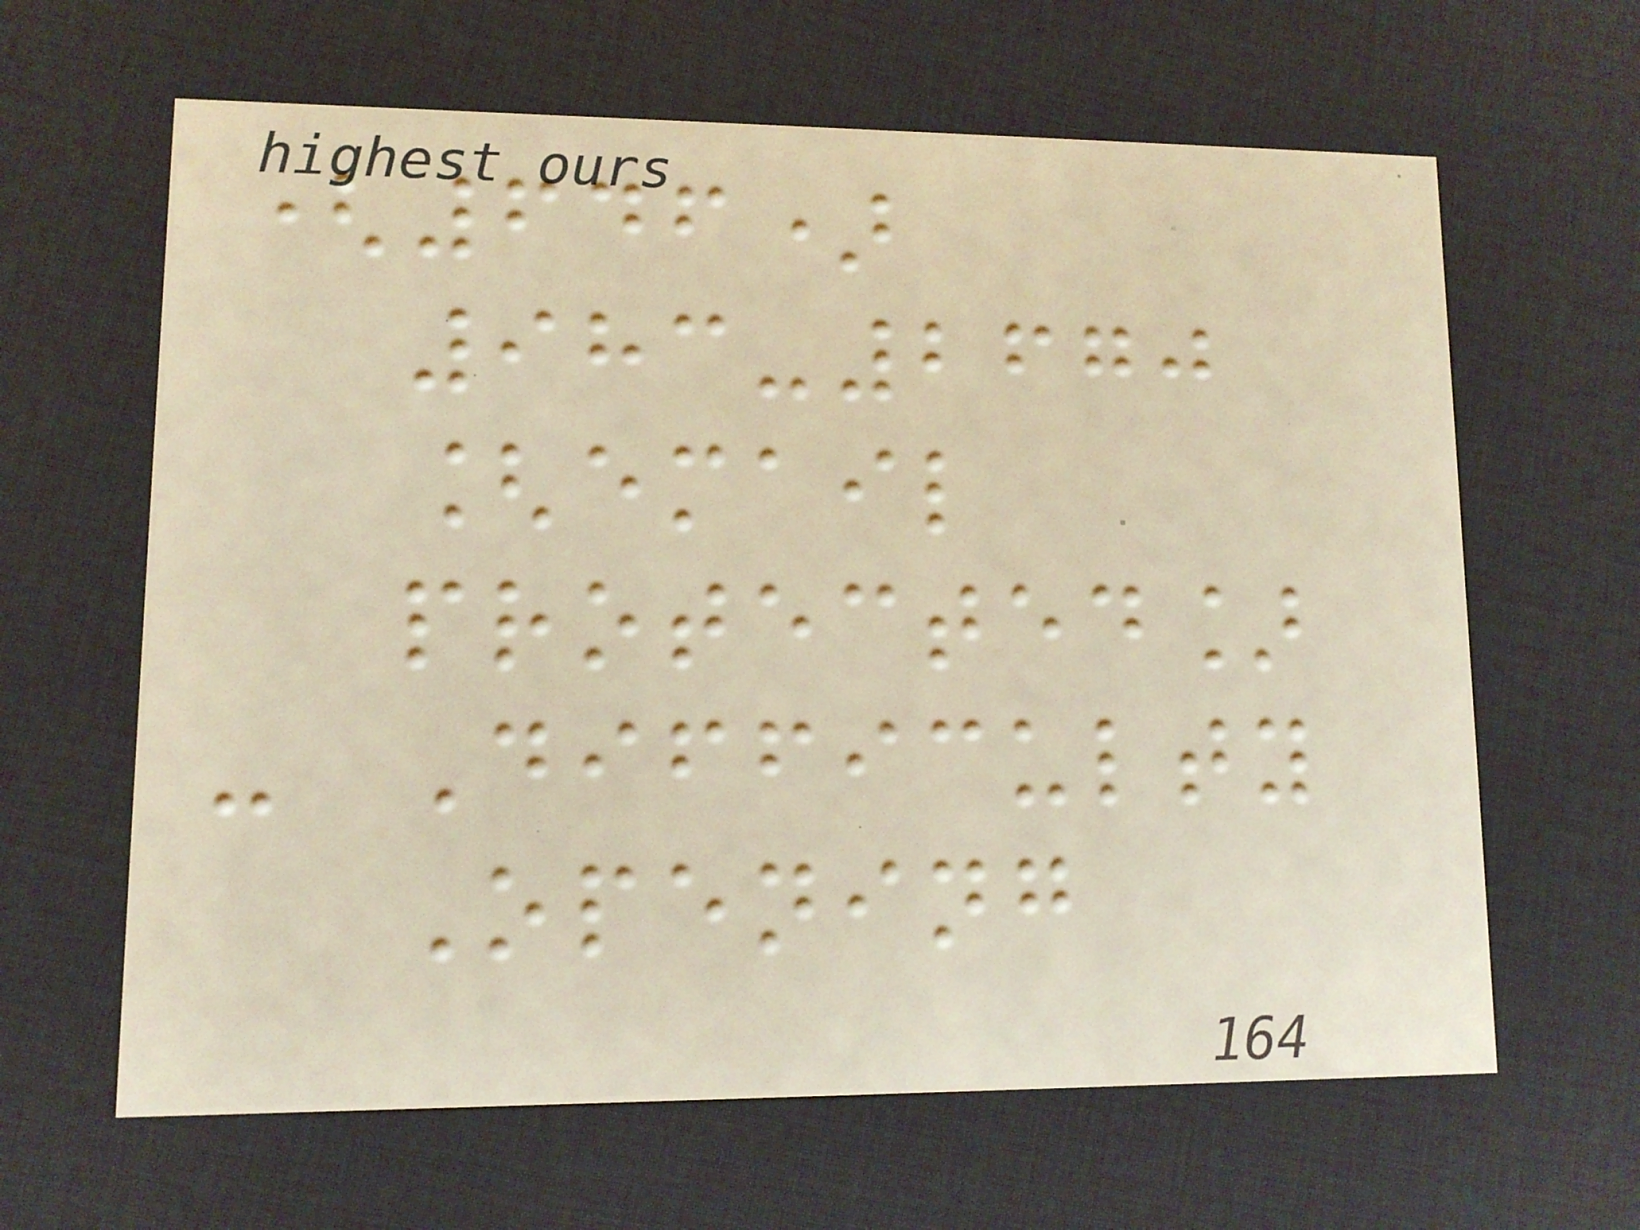(646)
983-2670
[email
protected]
- Difficulty
Opening
